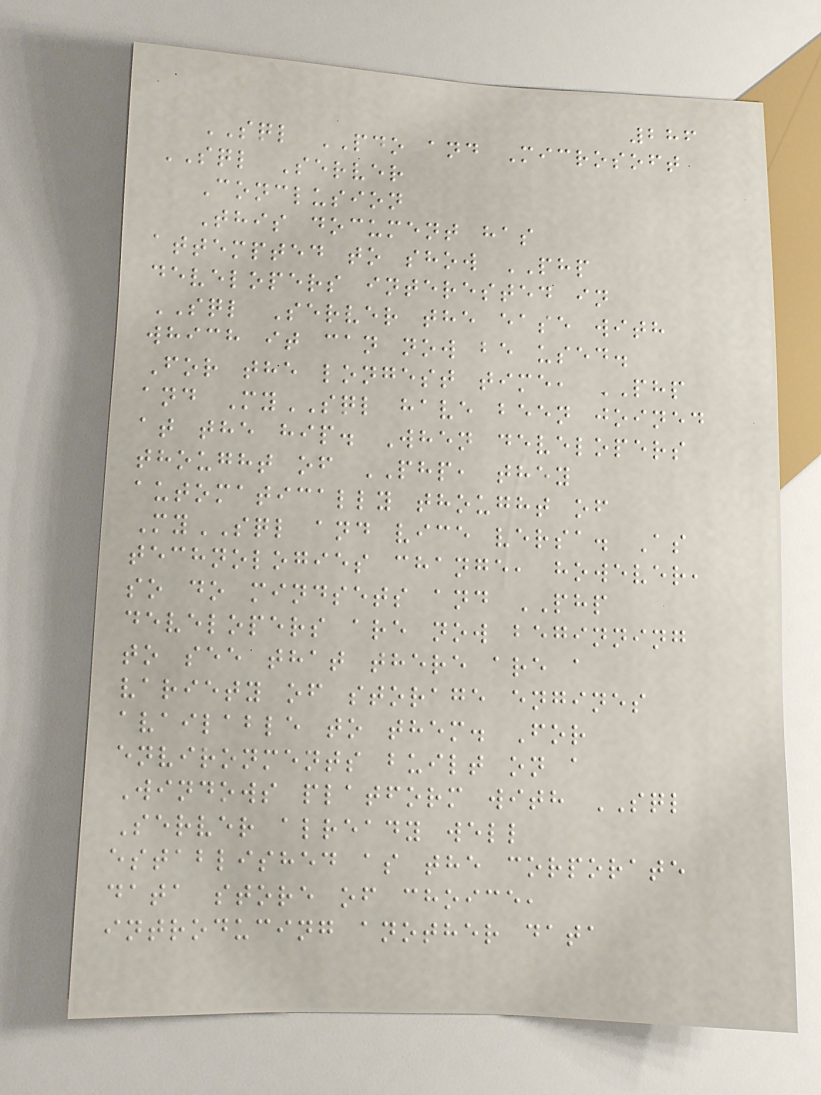286
SQL PDO and Microsoft
SQL Server
Conclusion
This document has
attempted to show PHP
developers interested in
SQL Server the ease with
which it can now be used.
For the longest time, PHP
and MySQL have been joined
at the hip. When developers
thought of PHP, they
automatically thought of
MySQL and vice versa. As
technologies change, however,
so do mindsets and PHP
developers are now beginning
to see that there are a
variety of storage engines
available to them. For
environments built on a
Windows platform with SQL
Server already well
established as the corporate
data store of choice,
introducing another data
